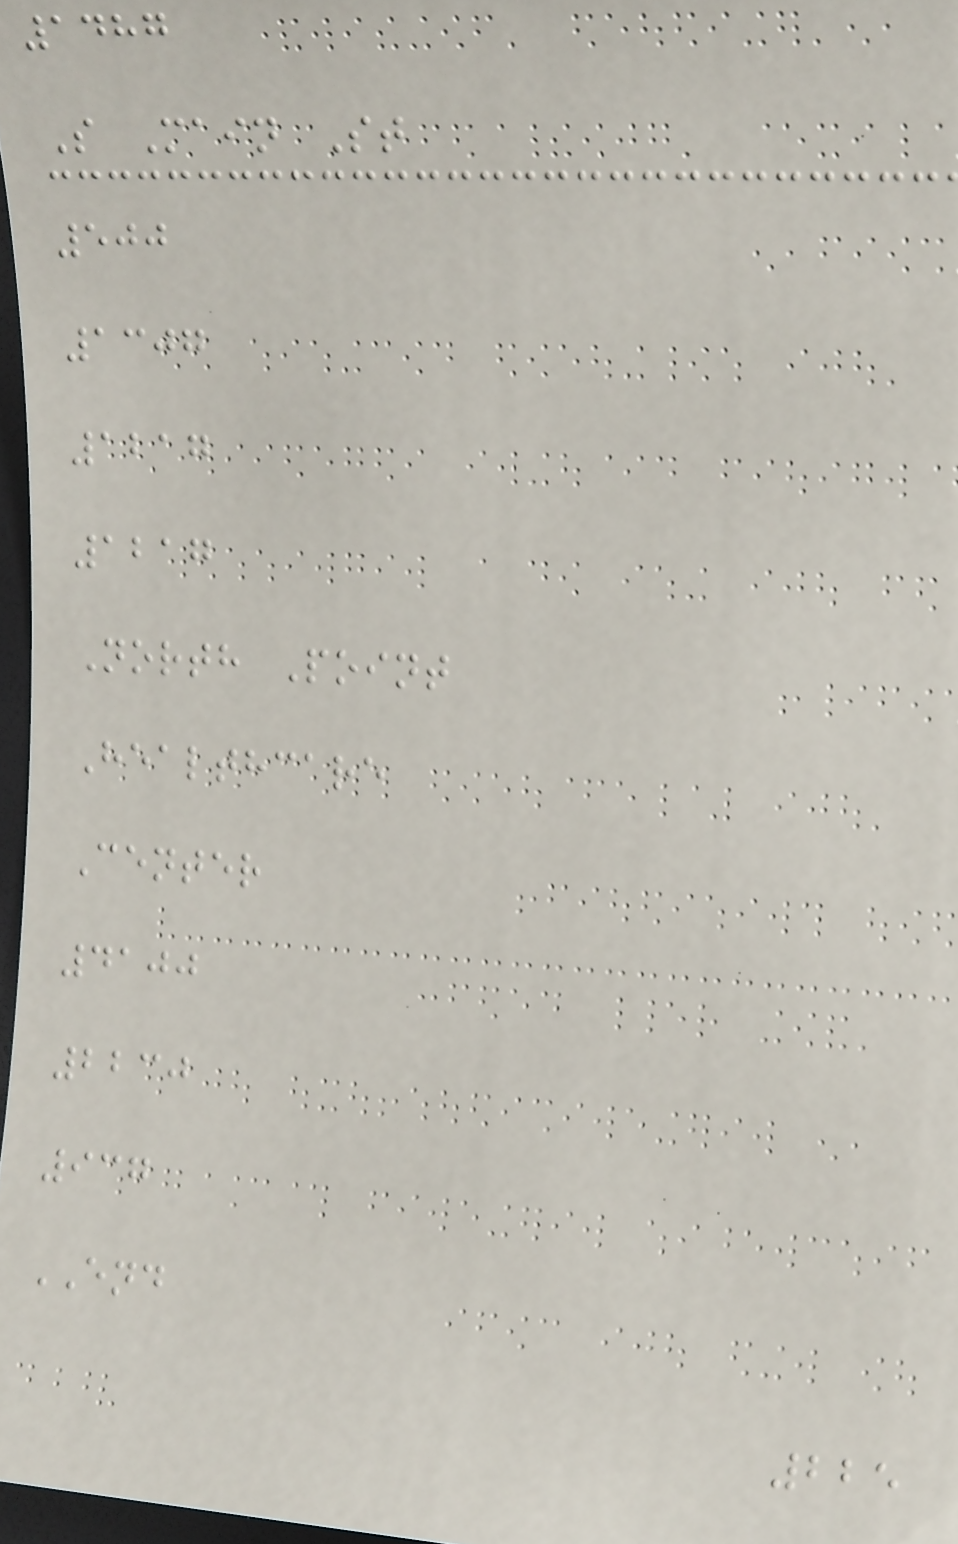1487
S Main St
500
1307
1217
1217
North Point
Healthcare
Center
4100
2230
937
END
225
